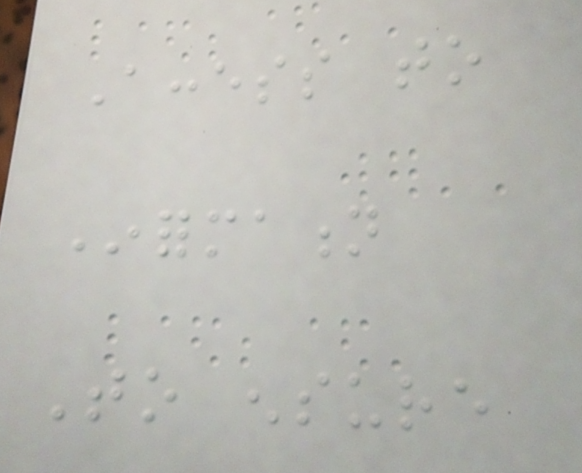Access to
Information
To ensure
